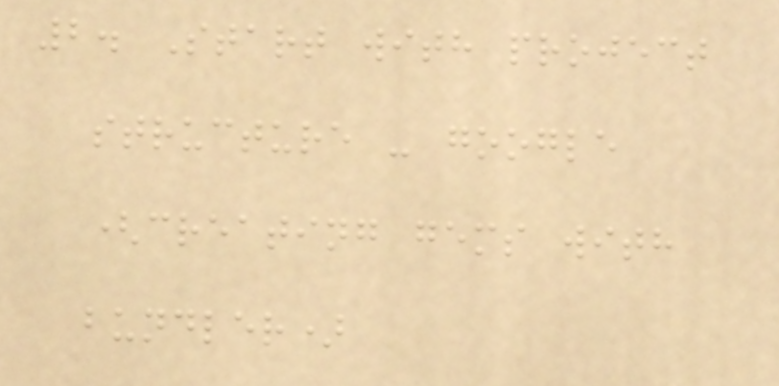2. Start with project
structure - google
(creating gems with
bundler)
